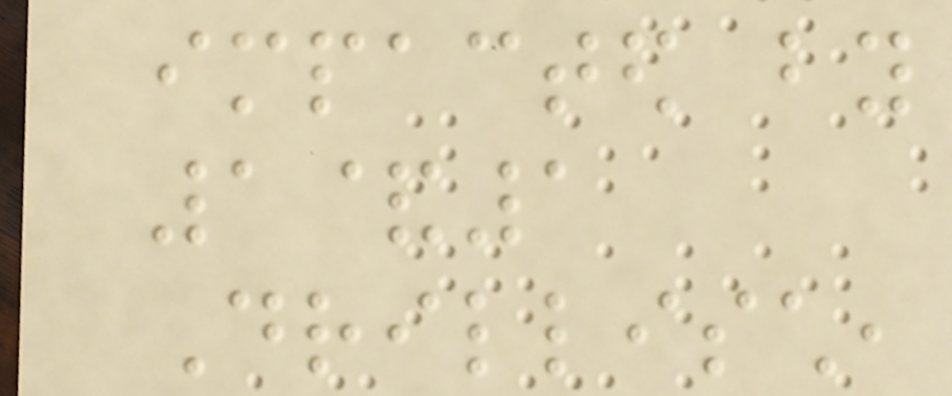impacted by
1&1
Drillisch,
